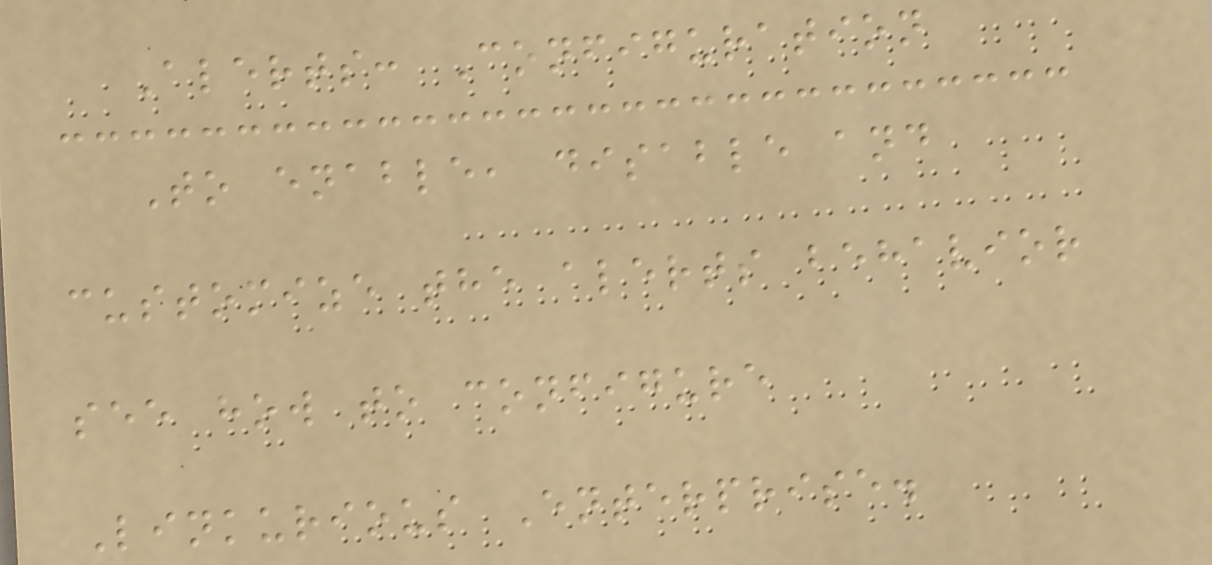Alerts: Configuration
To enable, disable and
customize the alerts behavior
see how to configure
Linkurious Enterprise.
